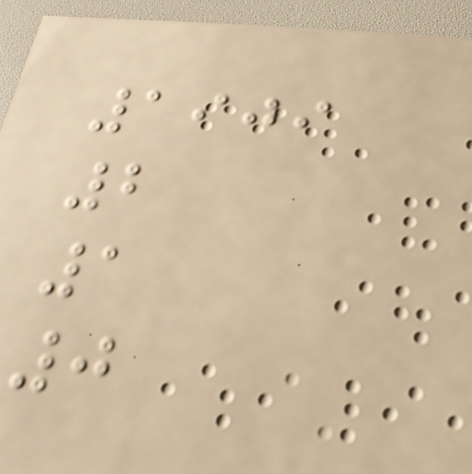1909
2
1
0
